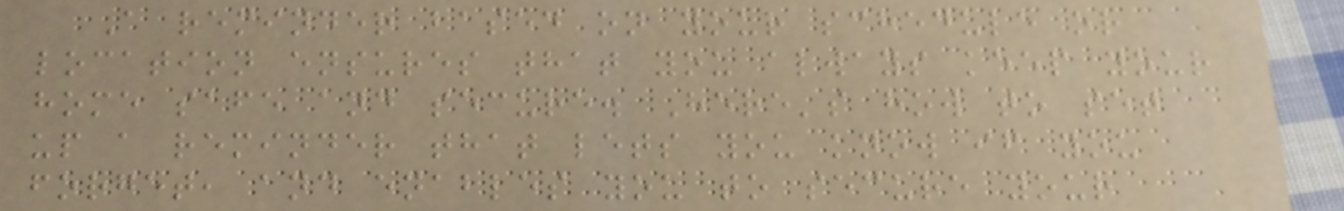A reminder based on your schedule or
location ensures that you always keep your
home safe and secure. Here's how to set
up a reminder that lets you know if you
forget, and enables you to secure your
